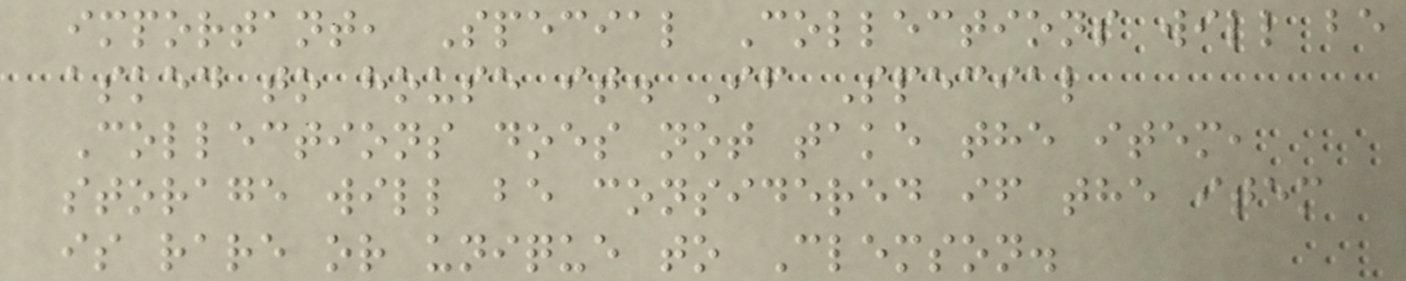important, Special Collections will be
asked to house it. If Special
Collections does not take the item,
storage will be considered if the item
is rare or unique to Clemson.
